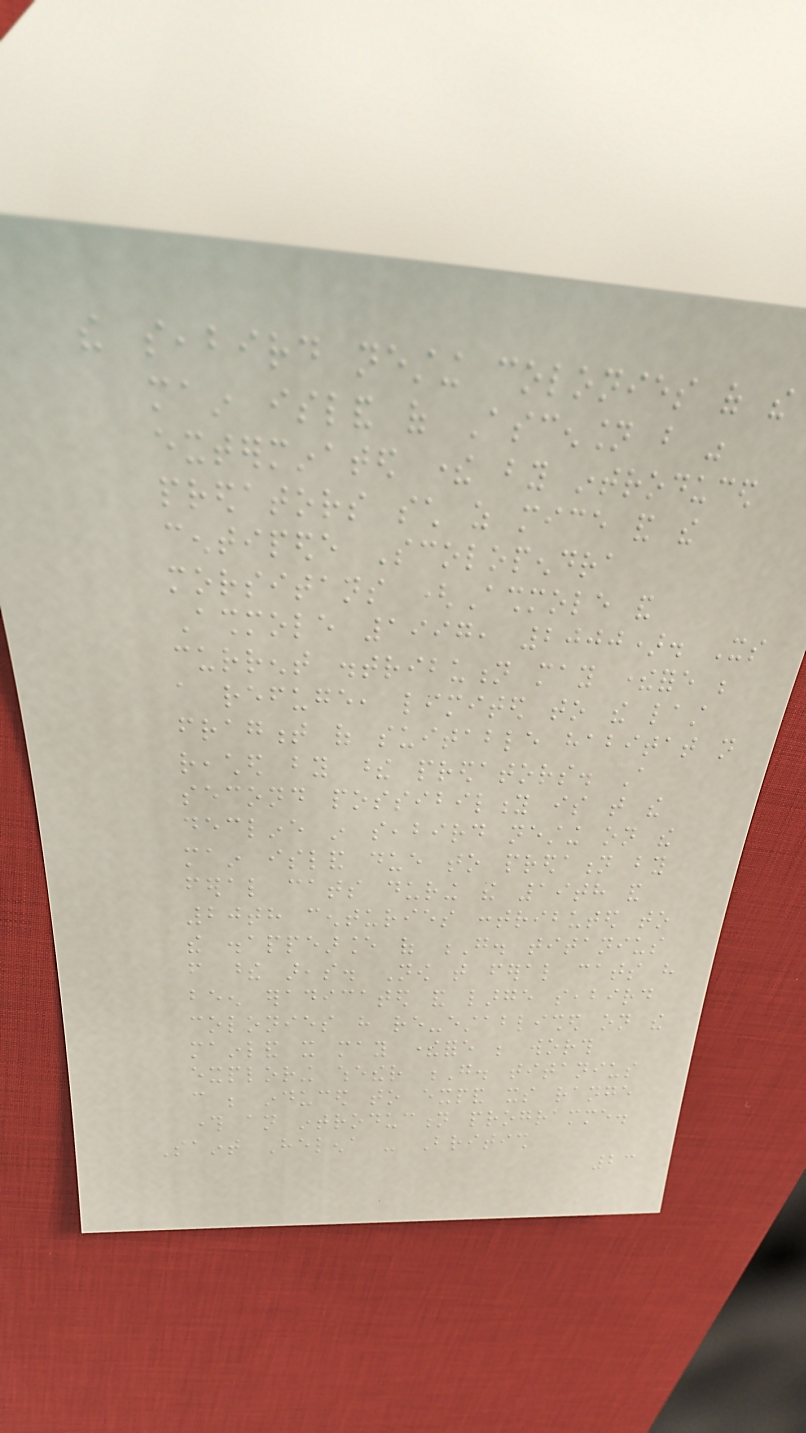the seabird nesting colonies of the
main island of Ascension but was
exterminated there by introduced
predators such as mice and the
centipede Scolopendra
morsitans (Ashmole and
Ashmole 1997, 2000). Its
current distribution may therefore be
a refuge, limited to the last
fragment of suitable habitat not
reached by these predators. A
second possibility is that the
decline in seabird nesting on the
main island due to predation by
feral cats during the 19th and
20th centuries contributed to
the disappearance of G. titanius
from these areas. Now that feral cats have
been eradicated and large seabird
colonies have re-established on the
mainland it may therefore be worth
exploring whether G. titanius
can be induced to expand its range
through an introduction programme.
Saint Helena - British
23
